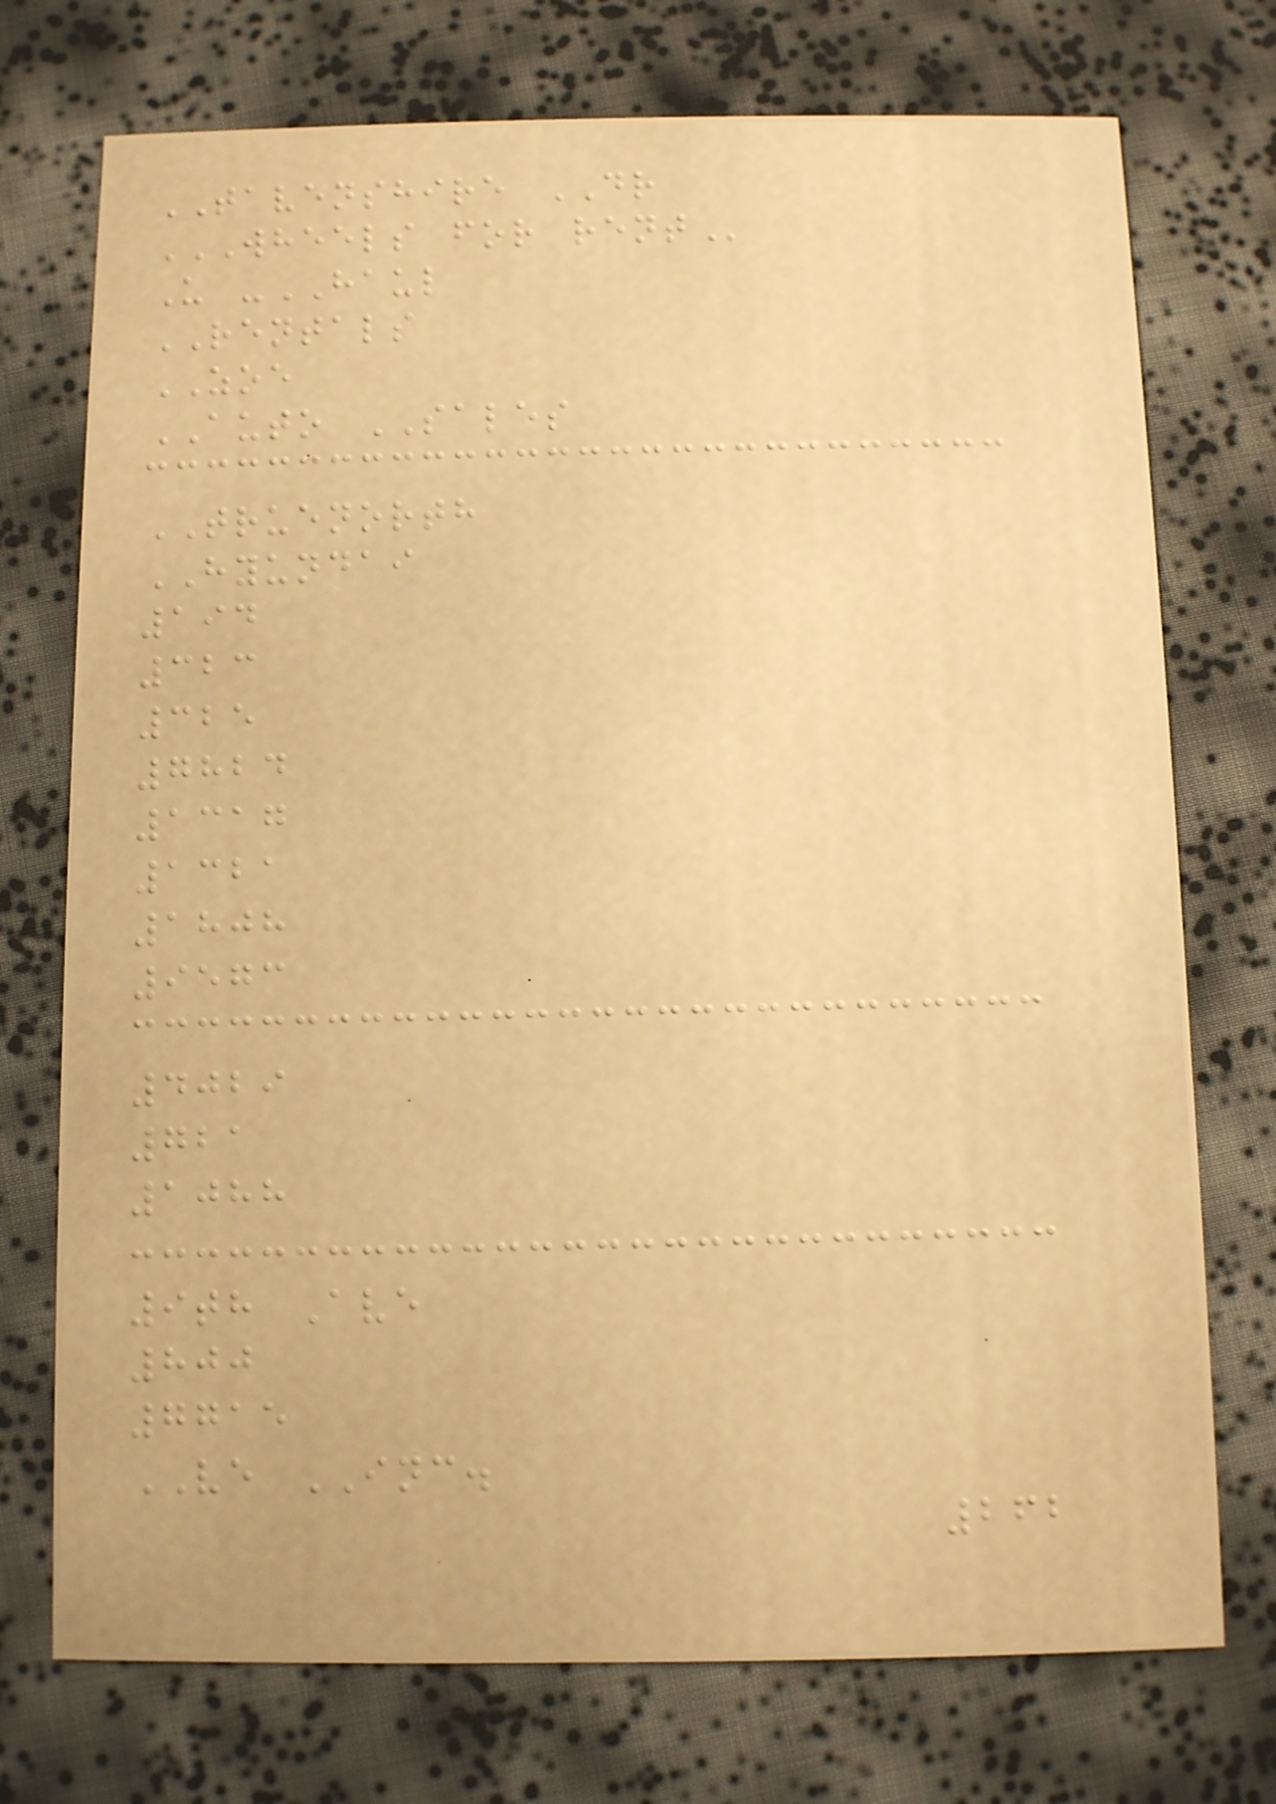TAVENSHIRE DR
WHEELS FOR RENT
U -HAUL
RENTALS
ZOE
AUTO SALES
TRUENORTH
HYUNDAI
194
323
325
7824
1317
1321
1808
9573
4029
721
1088
9th Ave
800
7715
VE INC.
262
